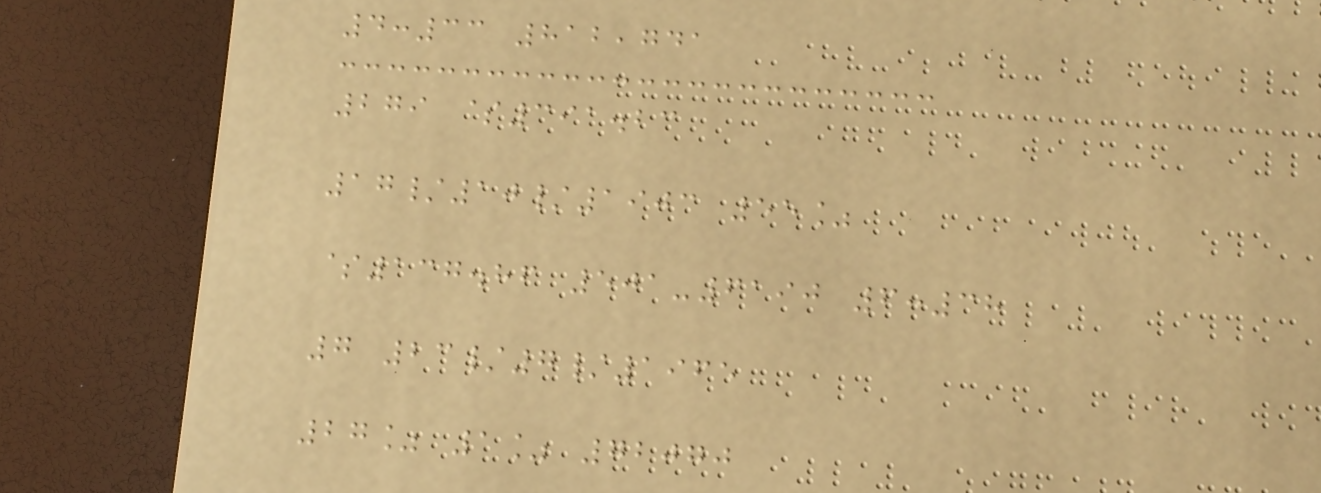4:33 812,741
279 $391.23
17/10/1903 55%
$137.86 501-6190 6:38
7 23/7/1965
27% 1% 72070
